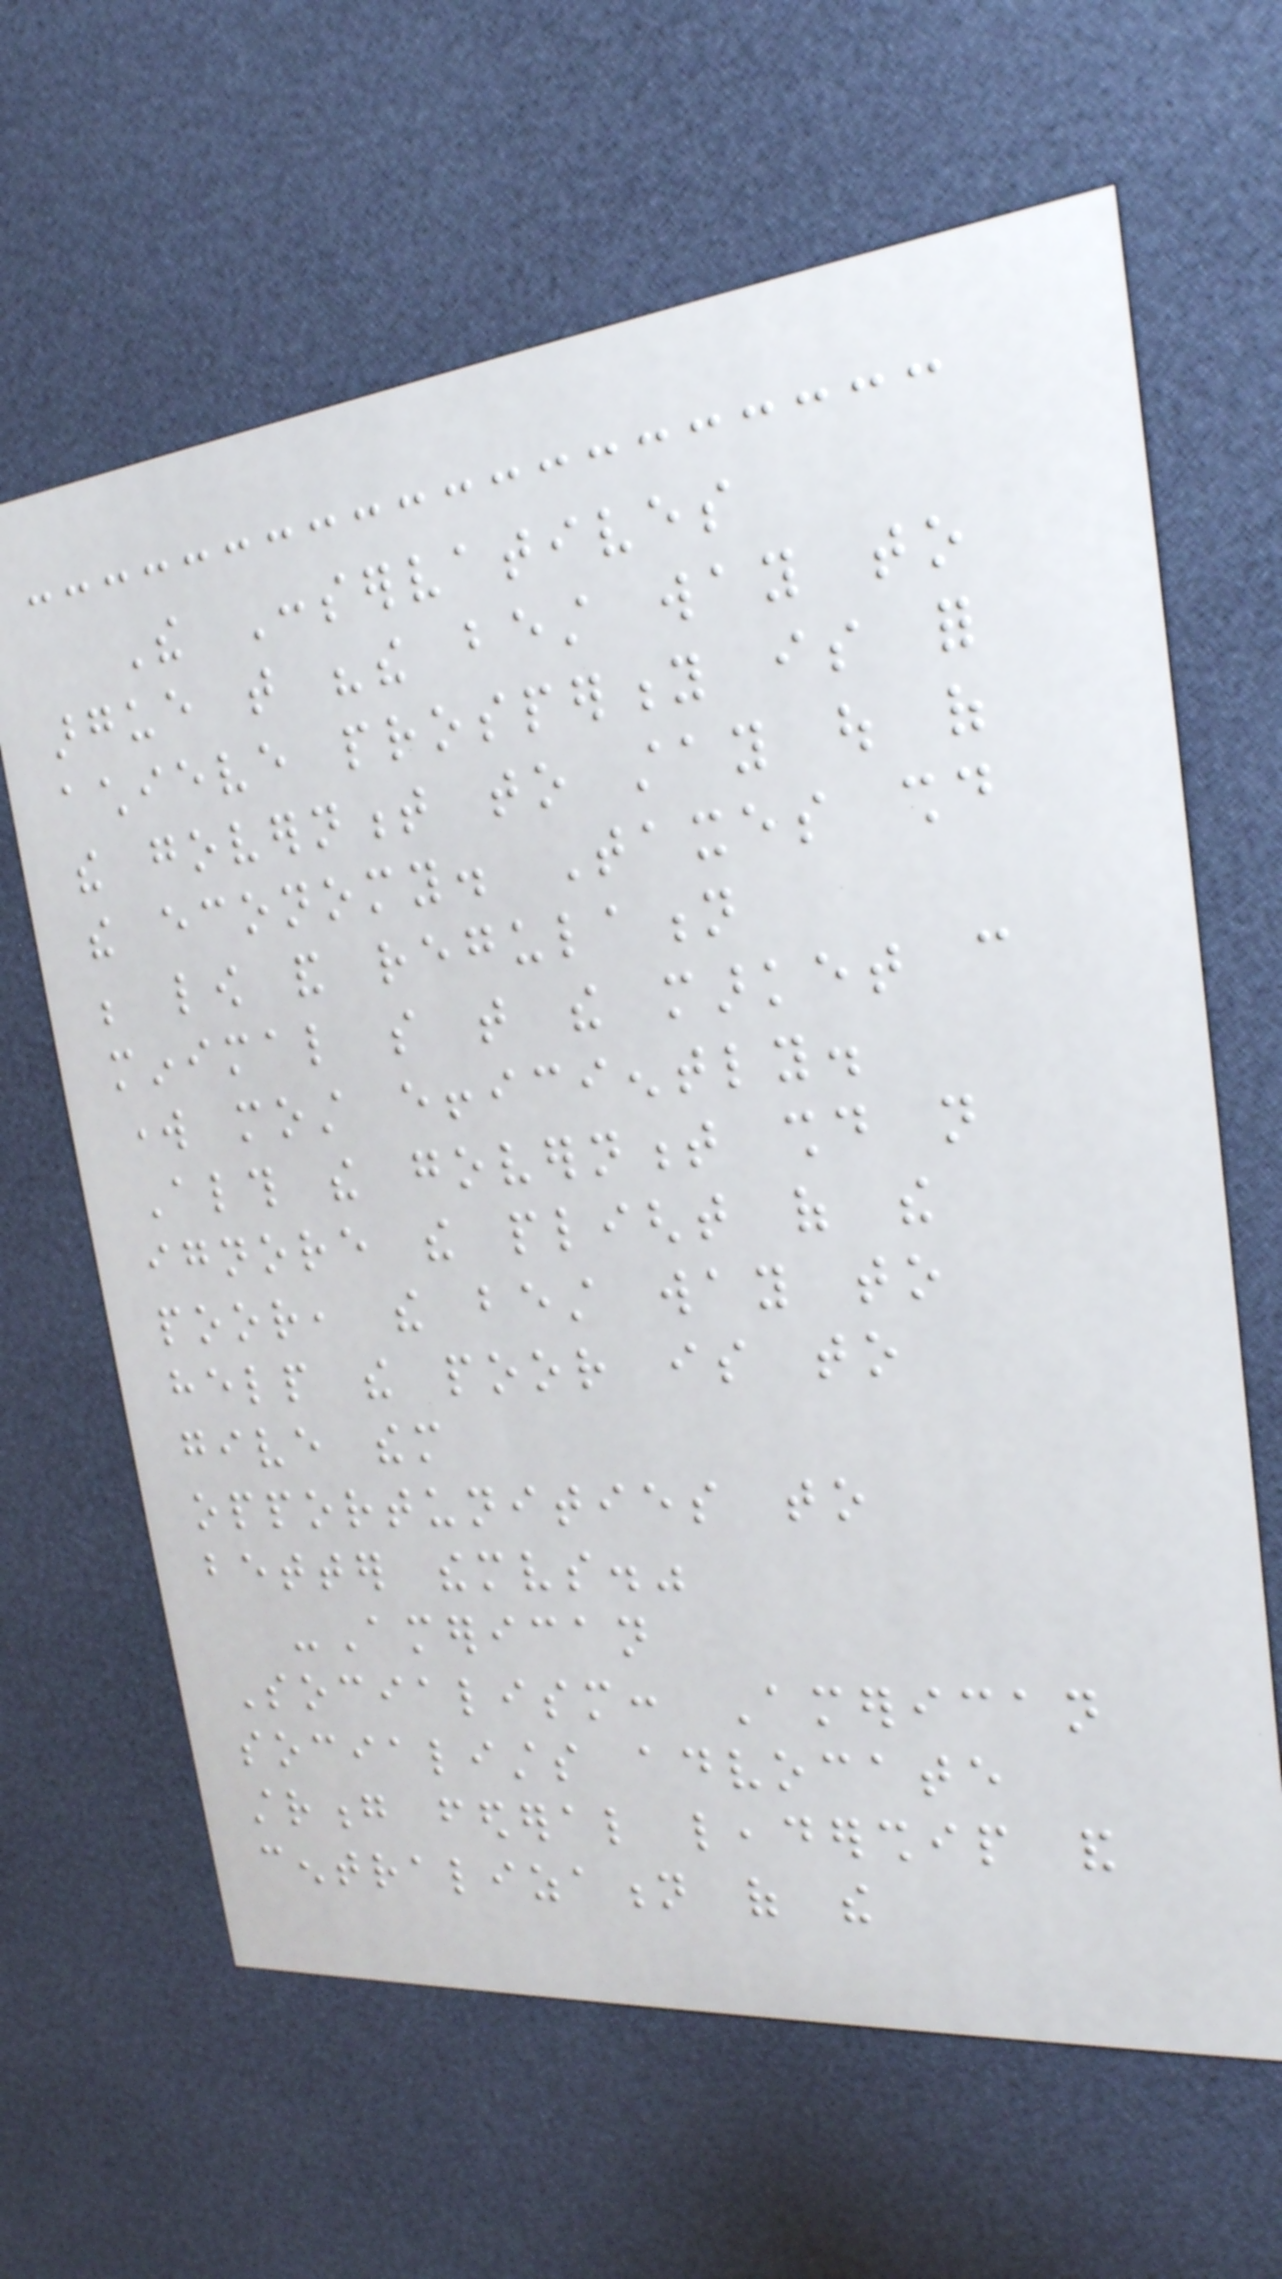The Conservatives
argue that "the best way to
achieve prosperity is for
the government to stay out of
the economy. Taxes should
be low and regulation
minimal so that the market can
work most efficiently.
Although the government should not
ignore the plight of the
poor, the best way to
help the poor is to
give them
opportunities to
better themselves."
-American
Socialism: American
socialists advocate
strong federal leadership and
centralization of the
